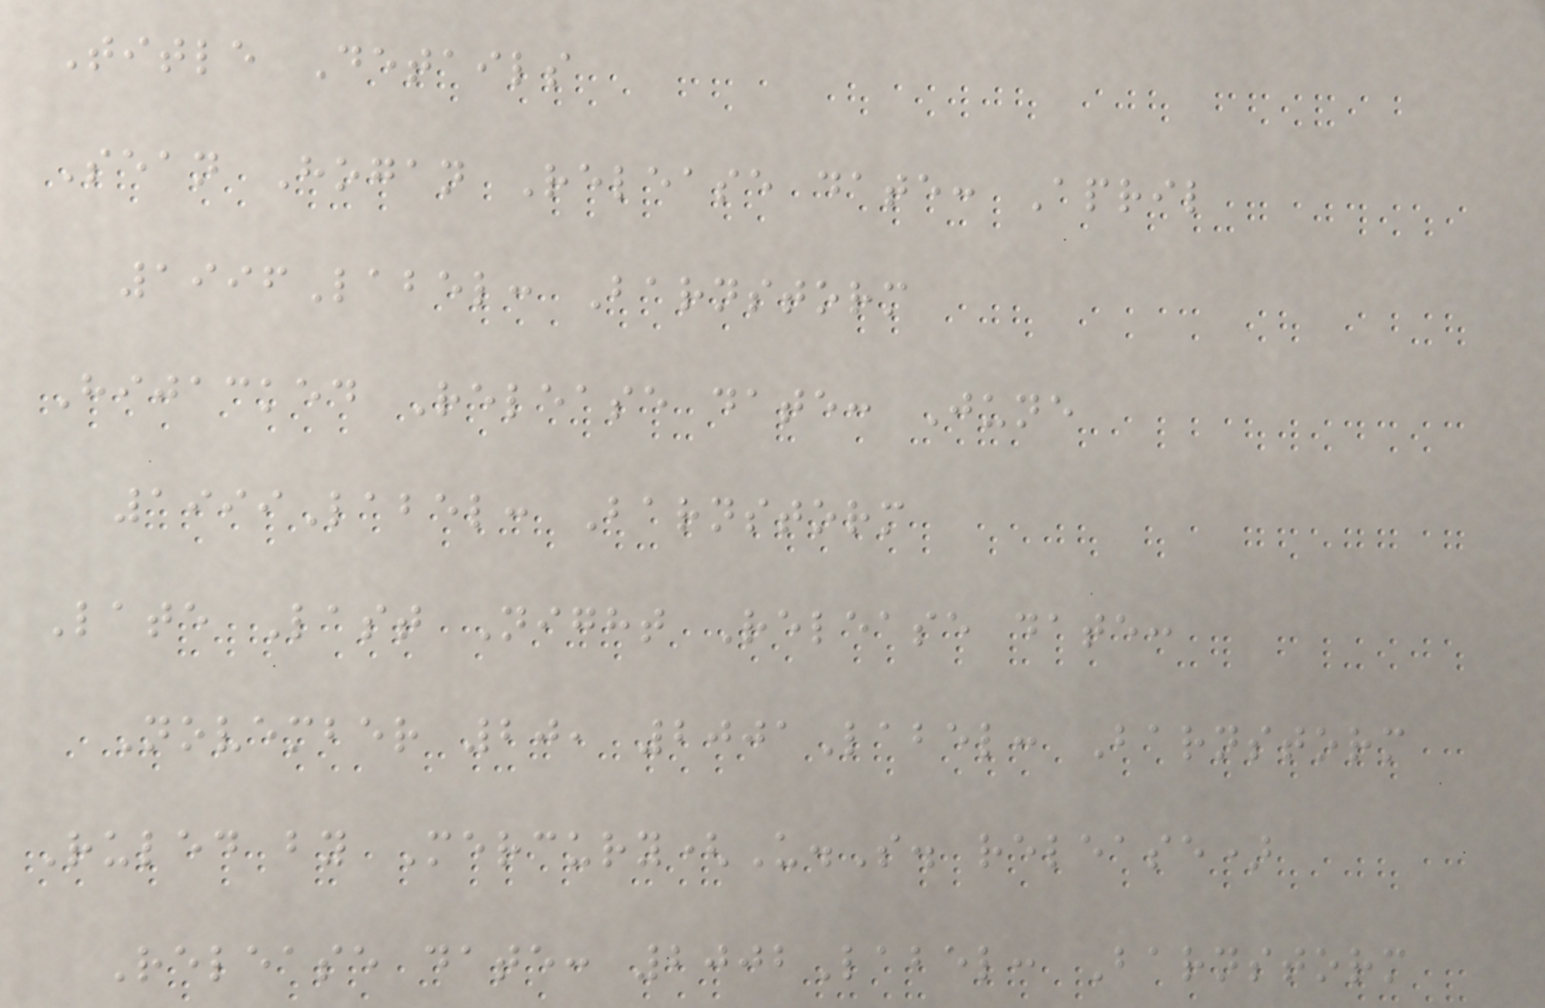Title Details
Sean Hogan Release date: April
1996Label: Barnstorm
Hijacked Release date: June
1999Label: Barnstorm
Late Last Night Release date:
November 20, 2001Label: Barnstorm
Ruled by Mercury(U.S. release)
Release date: 2002Label: Barnstorm
